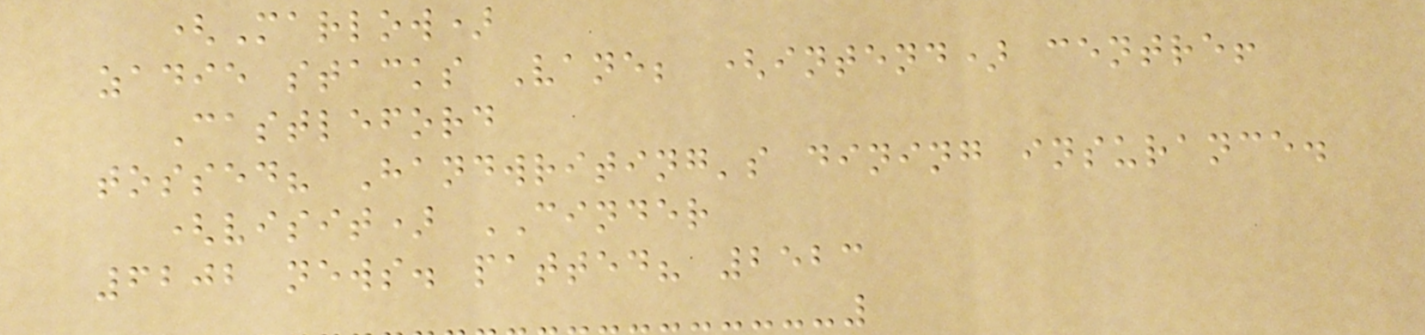(Marlow)
zadie stacks Vane; (intend) centre!
Castleford
tossed? Handwriting's dining insurance.
(visit) CINDER
6202 news. patted? 2523
